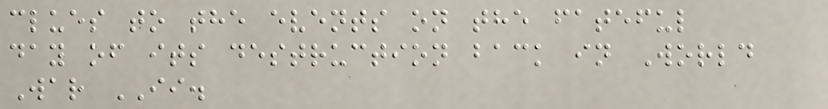clues to the events on the fateful
day of its destruction back in World
War II.
